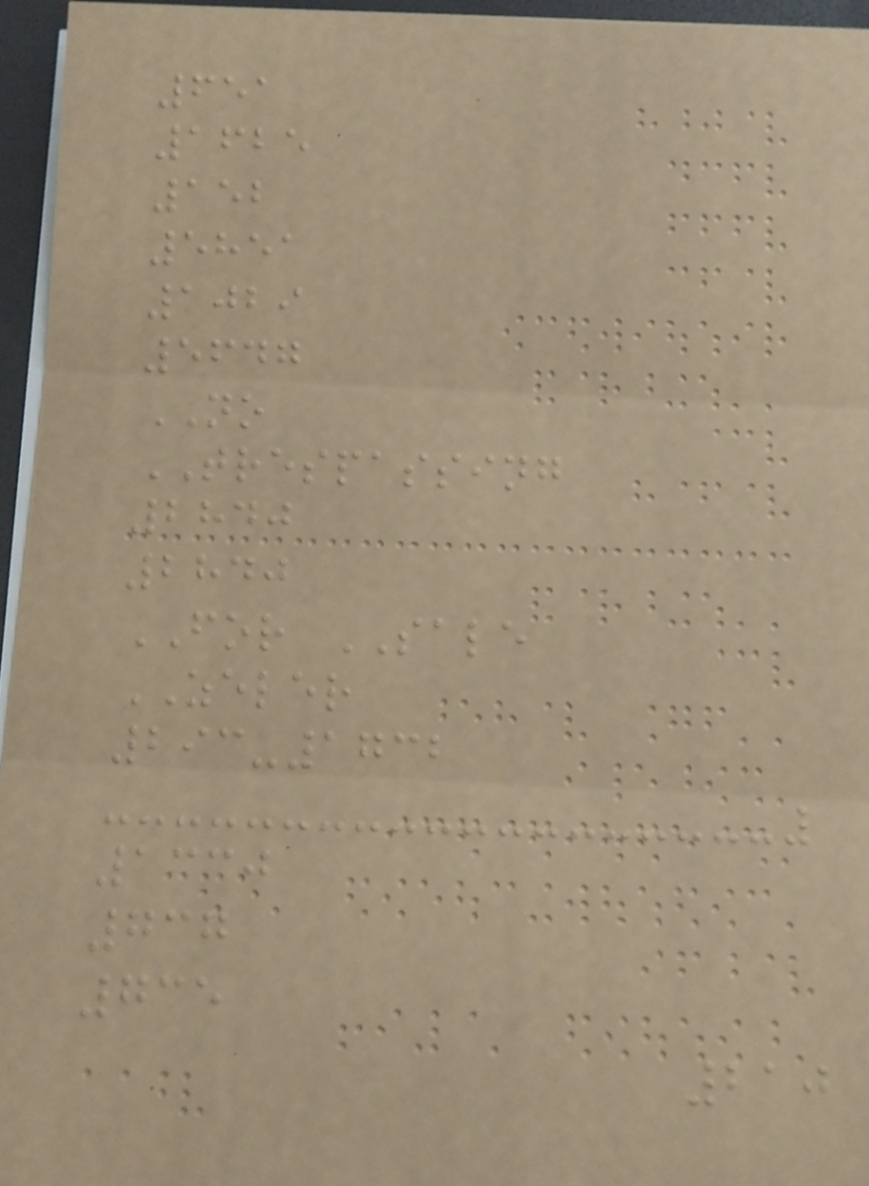651
1625
152
5851
1029
5647
NO
TRESPASSING
2840
2840
FOR SALE
ZELER
293-1732
1330
737
735
210
